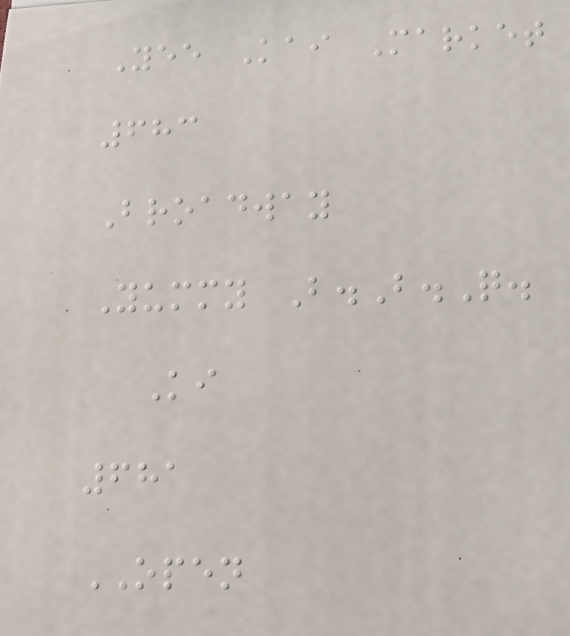Yee Kai Market
683
Broadway
Yummy B.B.Q.
Ki
681
OPEN
